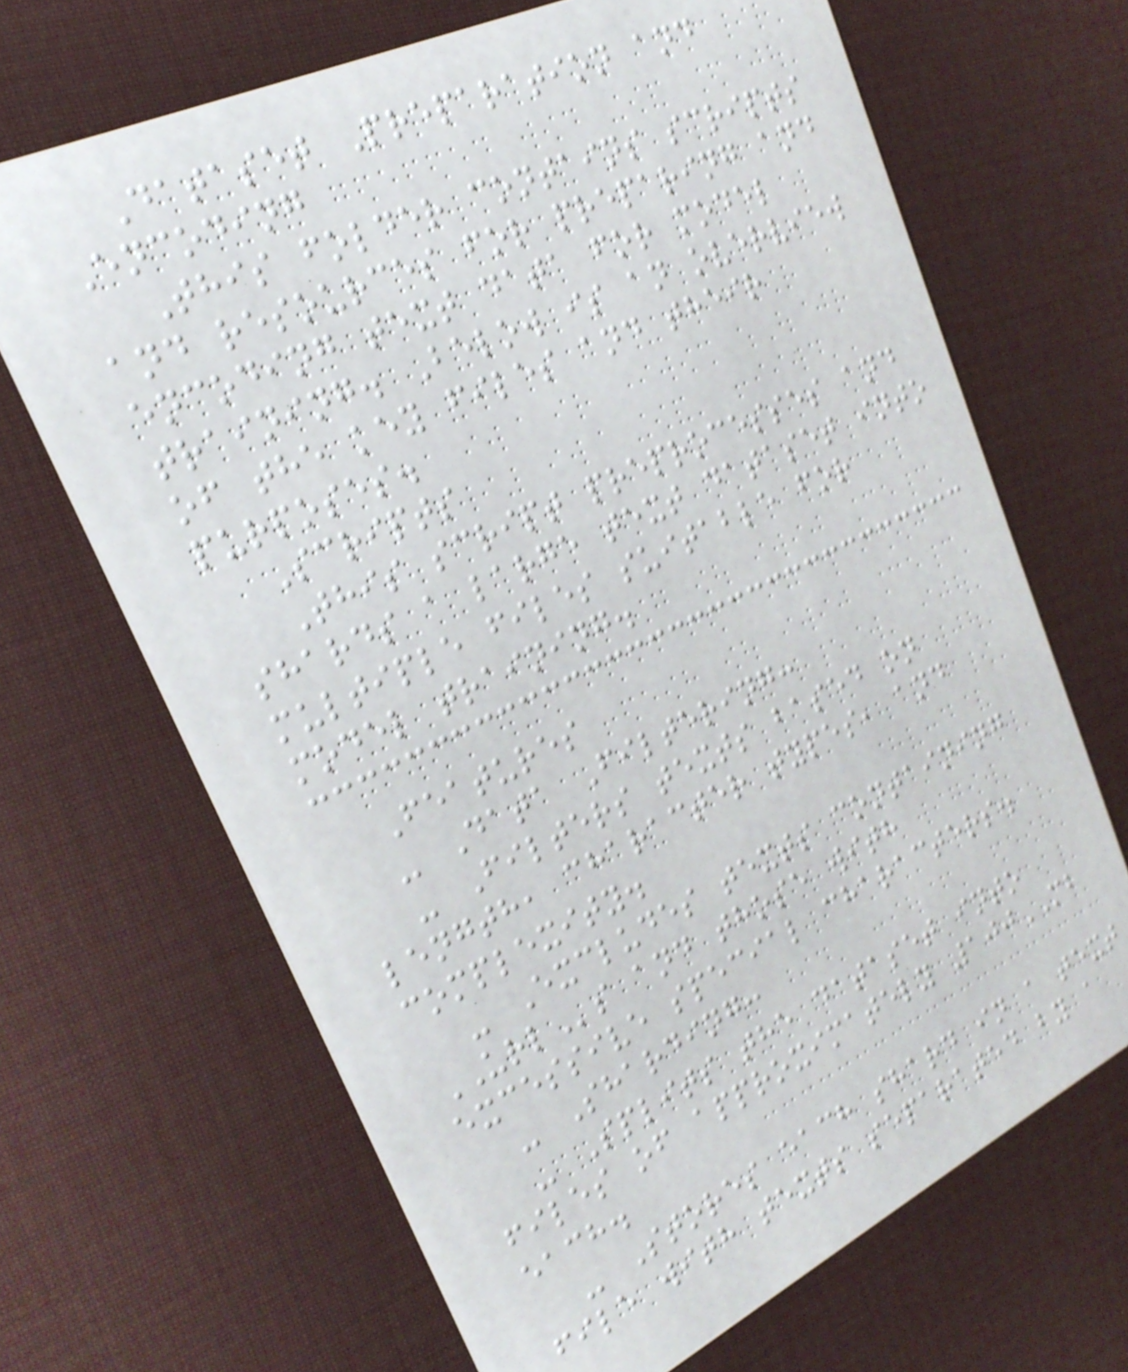Dataset Preparation and
Encoding
This folder contains scripts
and resources for preparing and
encoding text data for model
training. Below is an overview
of the key files and their
purposes.
Scripts
This script preprocesses and
shards a large text dataset into
multiple files suitable for
model training.
Features
- Data Filtering:
- Filters texts based on
length, character types, and
complexity.
- Excludes texts containing
URLs and those with
excessive special characters.
- Sharding:
- Splits the dataset into
files of approximately 100MB
each.
- Stores each shard in a text
file with texts separated by a
